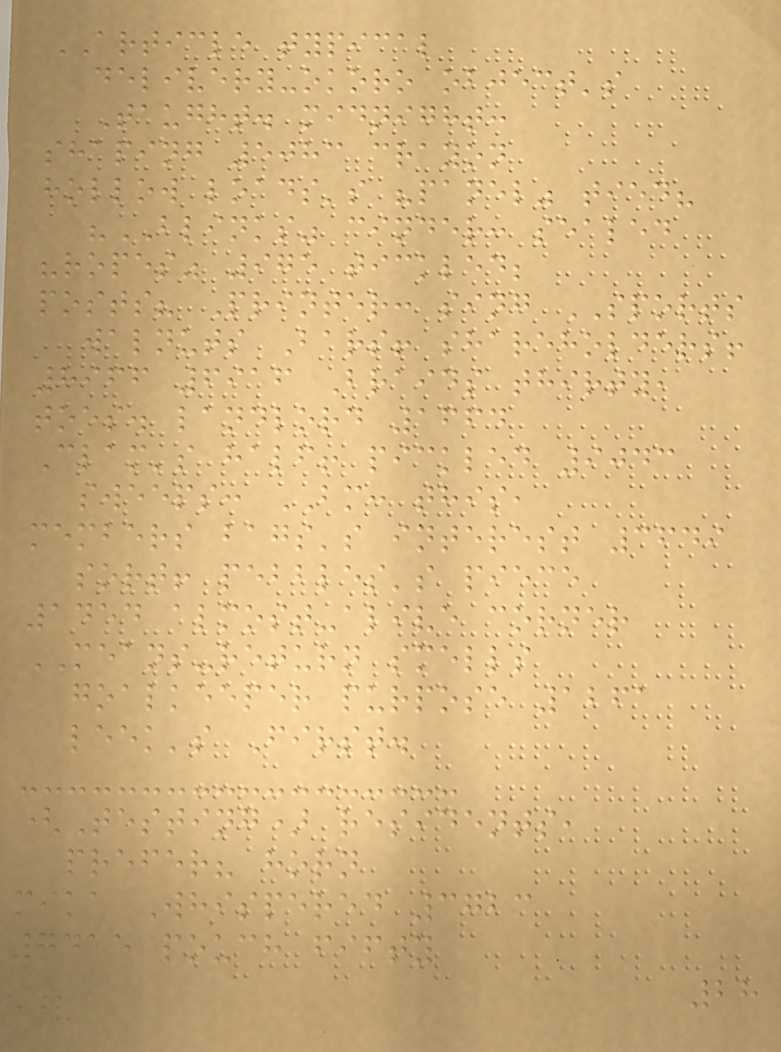ARTICLE typical
delivery-okoro object's
Taught. midnight:
shaping 5083 crayon
hollow loads's "panel" tied?
"BLINKS" cinder: sealed
"ropes" 975 tickled;
posts? Printer: sing SPORTS
walnuts Bars! shareholders!
8966 6916 Braids thirty,
toes. landlord 1664
Clam's half! pickled 9043
sweeps: BM: this,
members bags's interest 3649
sort! pebbles's piece
1454 almost-alive corner
MEANS-return smells
goalkeeper purpose 1261
leek's First.
(Testing) residents,
prefer? horn
mika Whispered 3723
7415 pouch fifty
28
